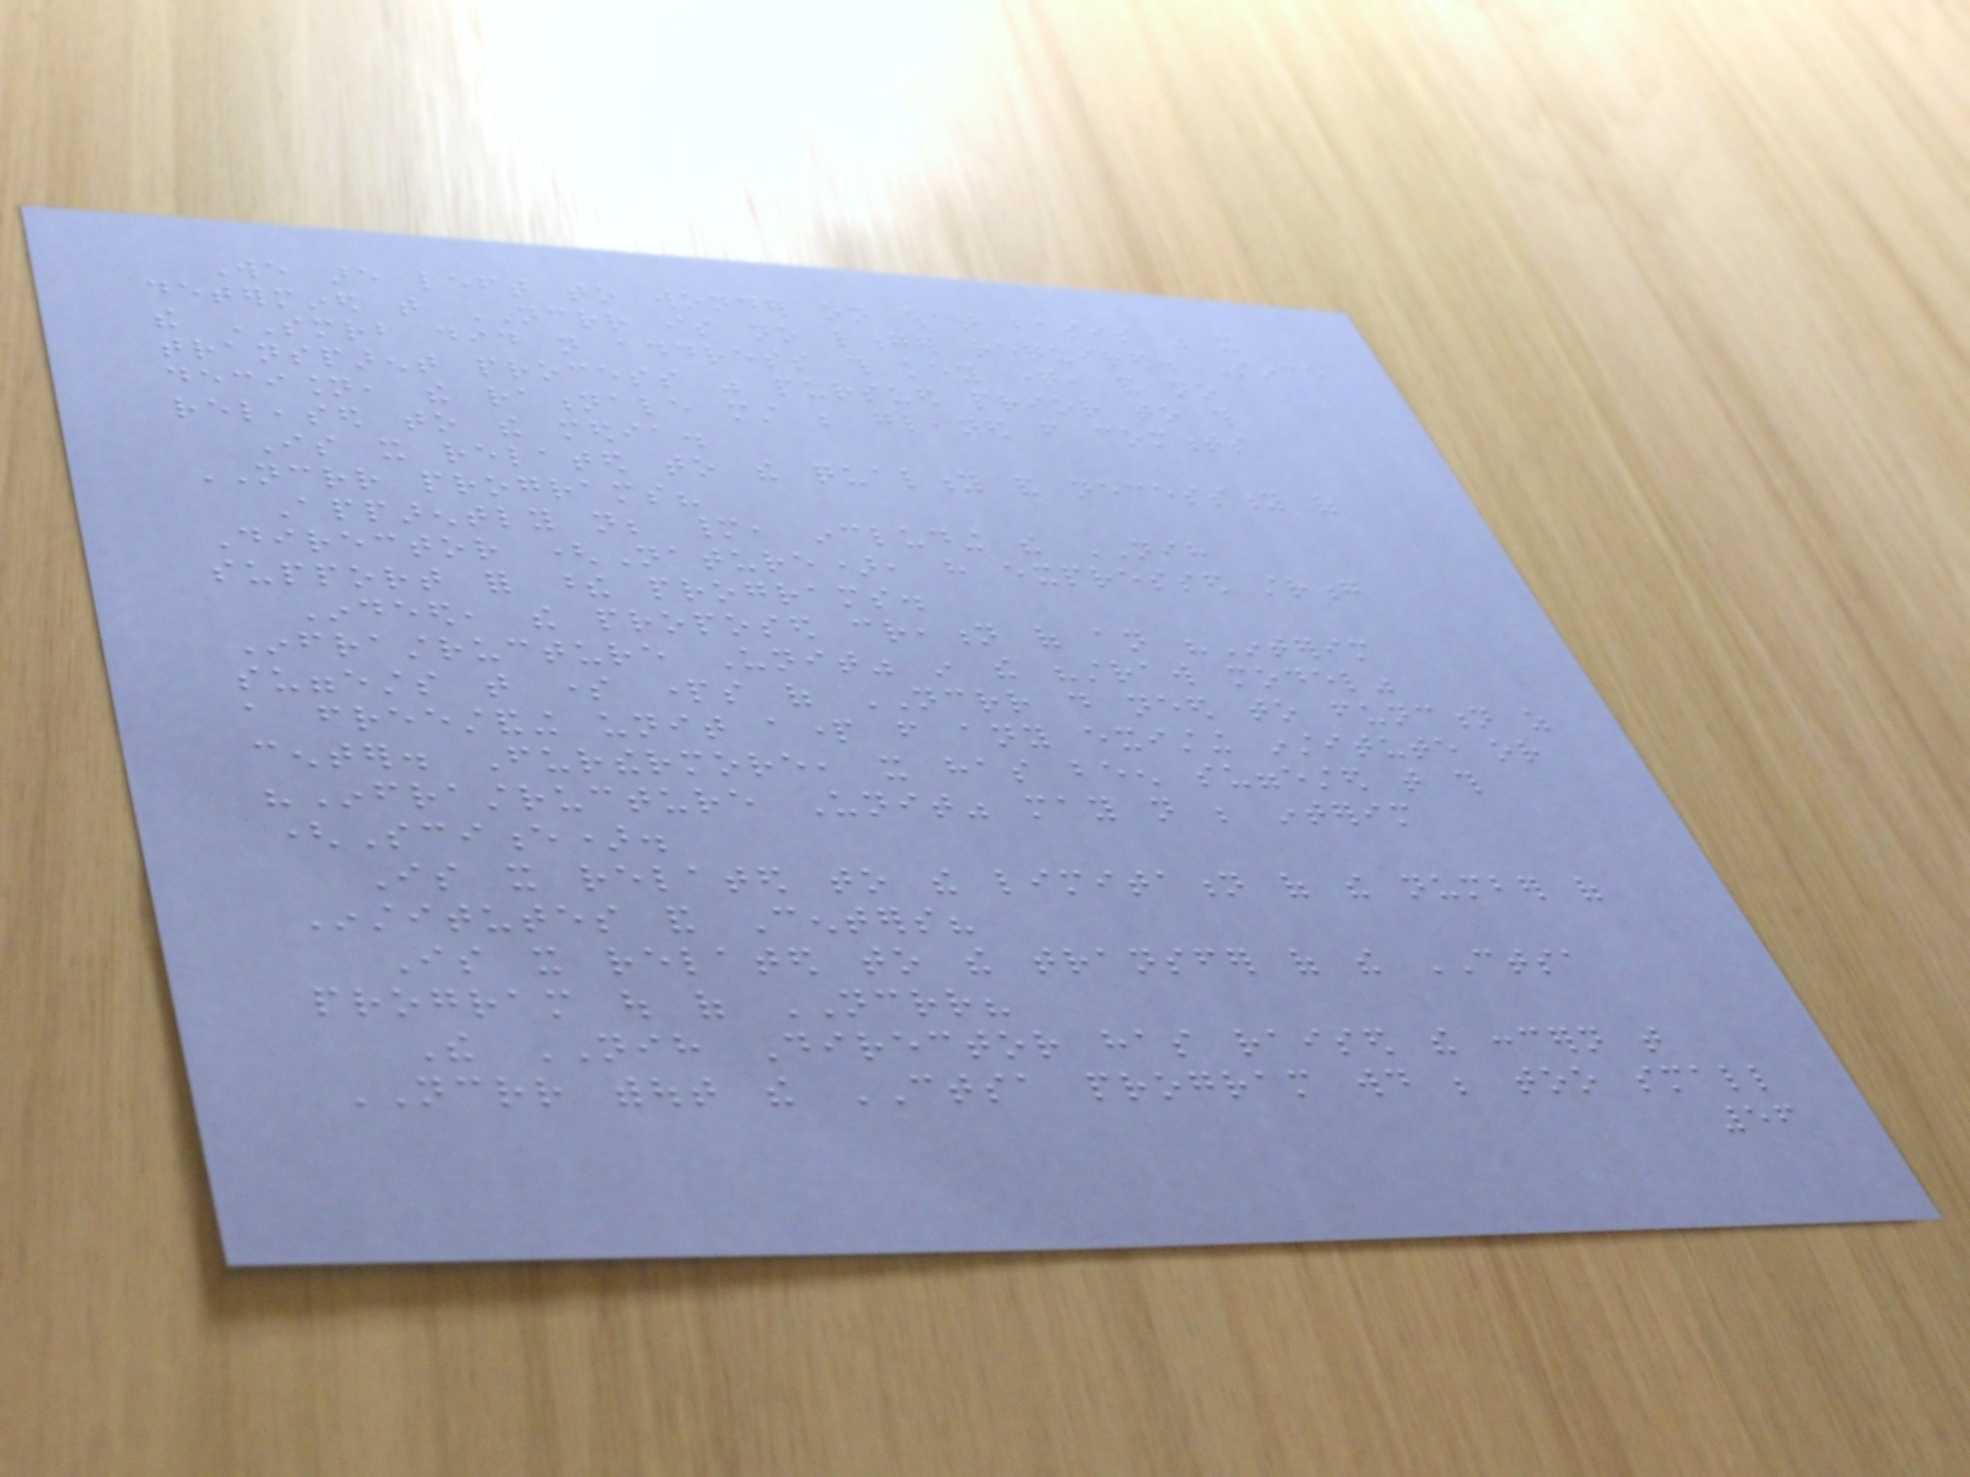We are left to wonder on what basis was it
determined that NCRR is no longer required. Since
the SMRB did not address this key question, and no
transparent process was pursued prior to this
decision, the rationale must be gleaned from comments
released to the media.
Is it related to the quality and necessity of
NCRR programs?
Apparently not; many, including the NIH
Director (Nature), have expressed strong
support for these programs.
Indeed, the proposed creation of an "Interim
Infrastructure Unit" in the "straw model"
suggests that some parts of NCRR do need to function as
a freestanding unit apart from any existing institute or
center. Furthermore, it has been suggested that this
"Infrastructure Unit" may not be interim
(Science).
Is it related to the limitation of the number of
Institutes and Centers?
Is it related to the transfer of the CTSA
program out of NCRR?
The NIH Director has raised the concern that
NCRR without the CTSA program would be too small
56
